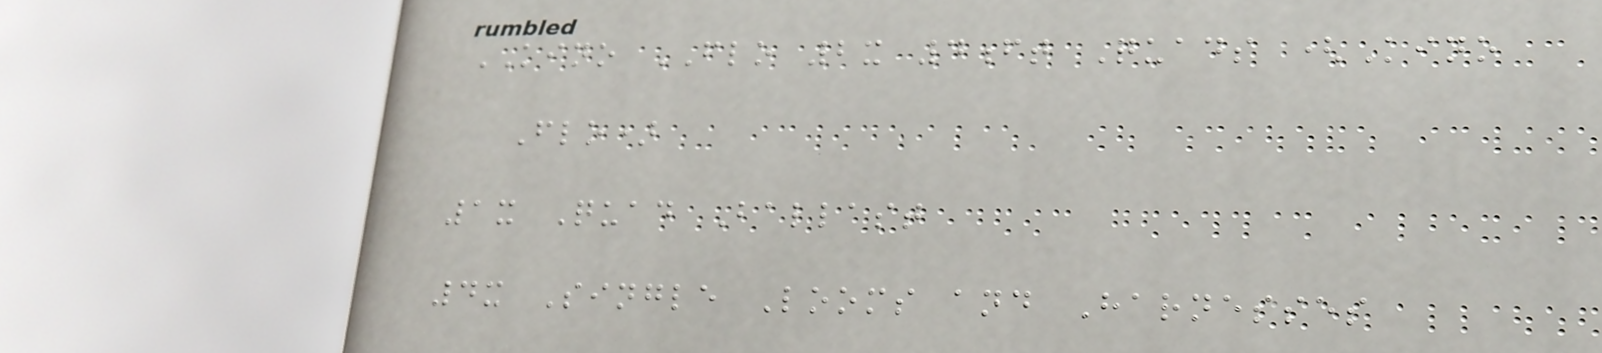KINO FLO 2x 4ft Quads (Kino
Flo)
1x Quad Ballast
4x Single Looms and Harnesses
